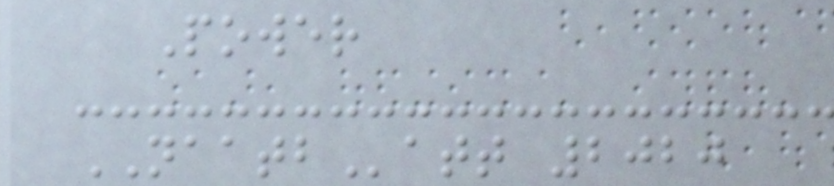Power
NAATBatt 2020
